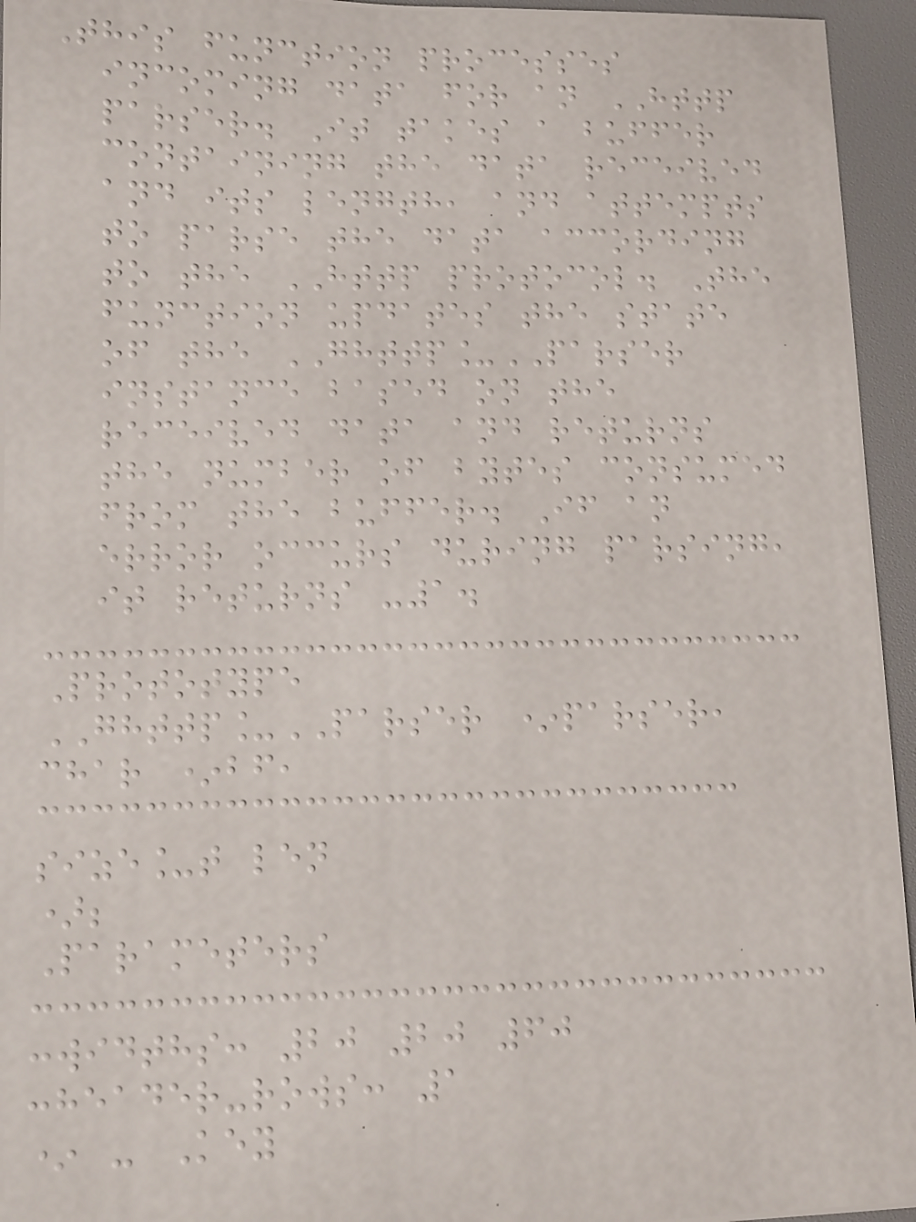This function processes
incoming data for an HTTP
parser. It takes a buffer
containing the data received
and its length, and attempts
to parse the data according
to the HTTP protocol. The
function updates the state
of the GHTTP_PARSER
instance based on the
received data and returns
the number of bytes consumed
from the buffer. If an
error occurs during parsing,
it returns -1.
Prototype
GHTTP_PARSER *parser,
char *bf,
size_t len
);
Parameters
:widths: 20 20 60
:header-rows: 1
* - Key
